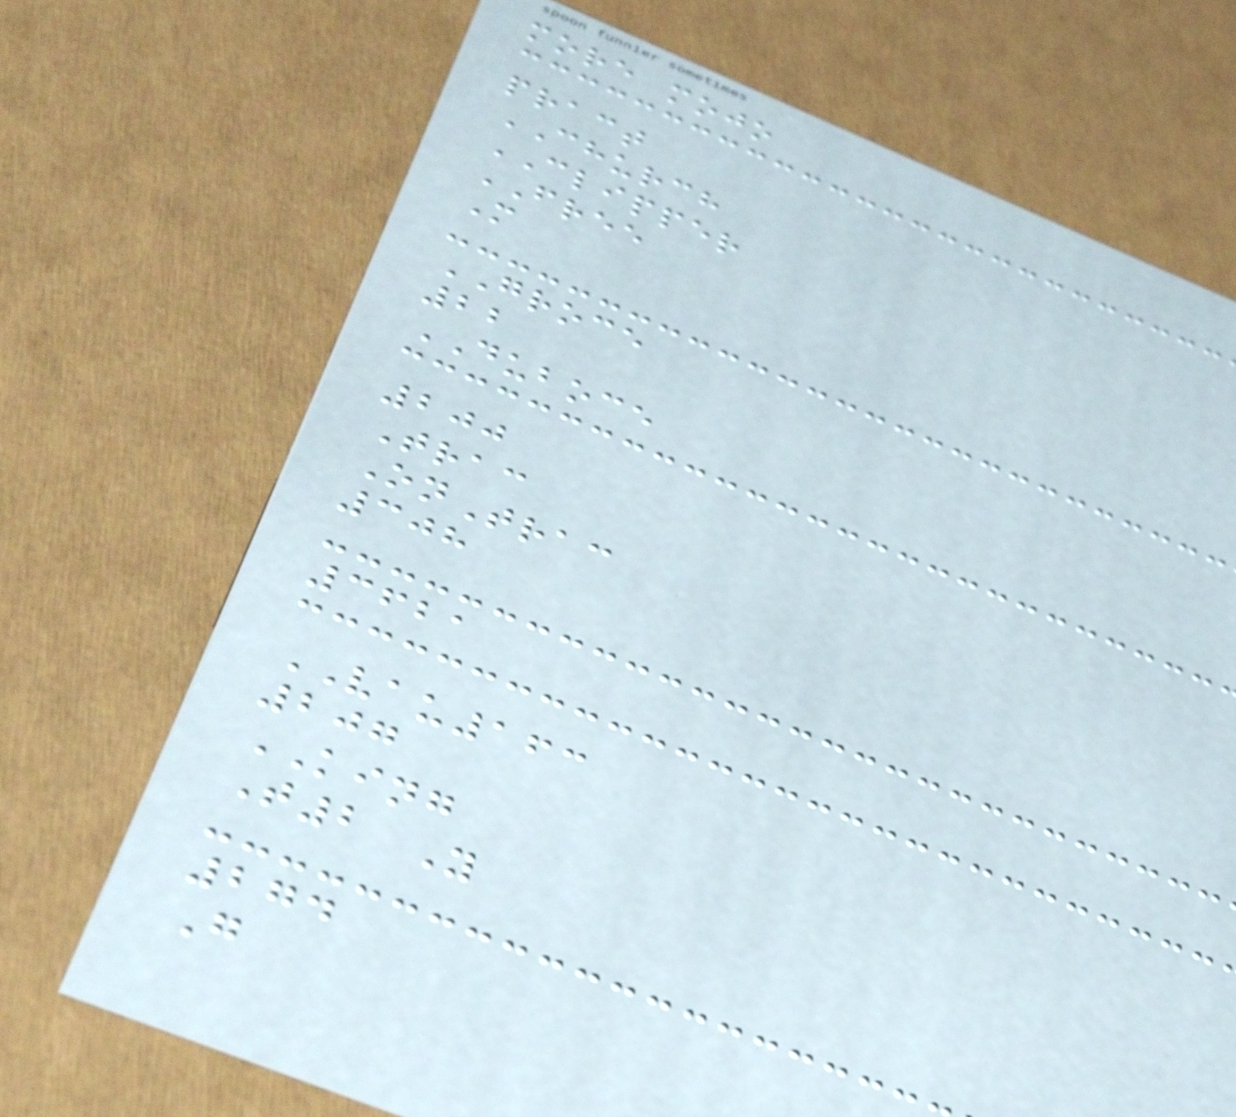more mojo
pract
CHURCH
CLIPPER
FREE
M
GROCE
22
DUBOCE
200
Trac
OnTrac
308
3621
VAU163
207
KING
T2 Y
274
G
